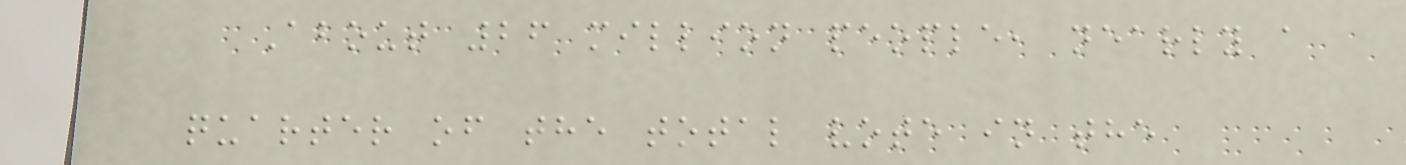About 26 million people, nearly a
quarter of the total vote in the
